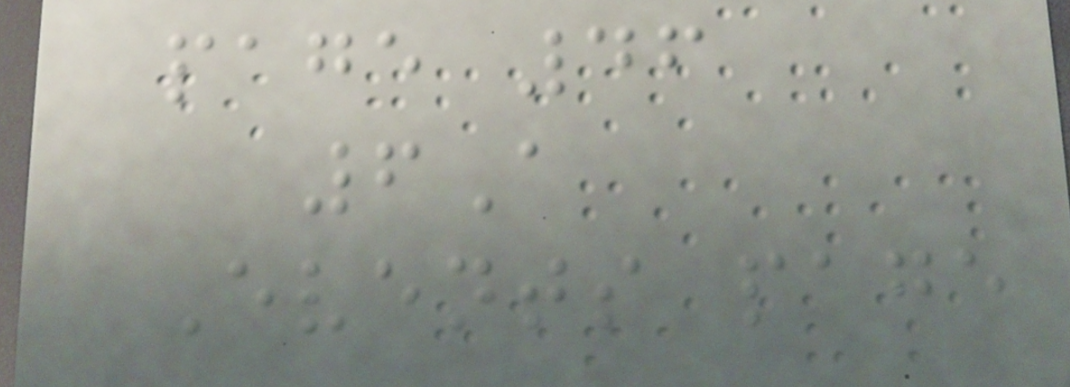page 46
6A
Events page
